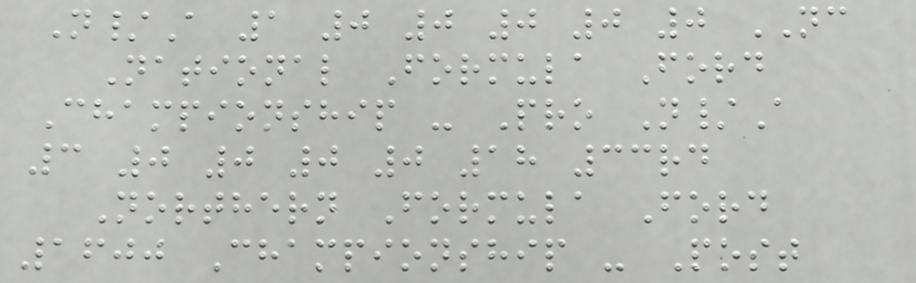N/A 1 0 0 0 0 0 NC
National Formula Ford
Championship - Pro N/A
3 0 0 0 0 18 33rd
Northern Formula Ford
1600 Championship - Post
